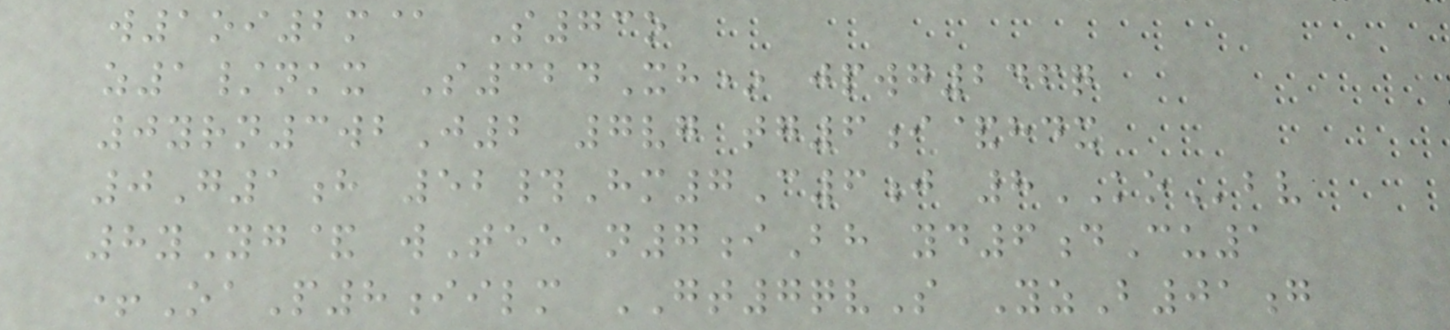w1oi2m@ S73o
z1/nkx S324Xh* jpwg246q
0yrn3wbJ2 7vg tg6i&hdx
0G1h 52#Hm7C6j 8KObv
8yYg& wTee n7iBh yd6dCu1
+OaP8iilm GT7qvS YzB01g
